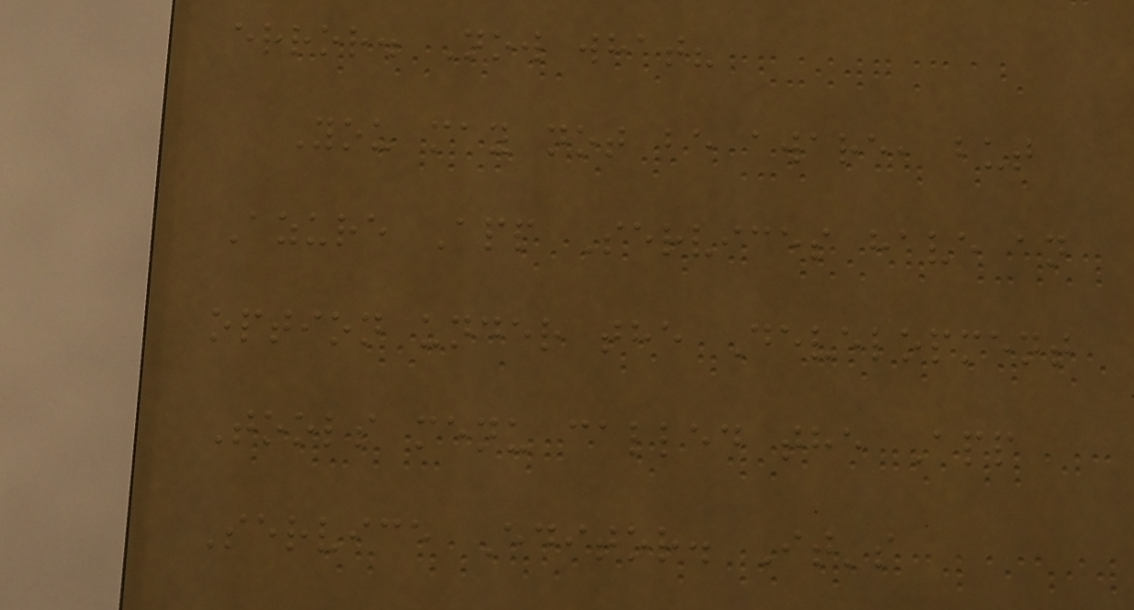error. Now what?
You may not be aware, but
Azure App Services have an
option under the Development
Tools menu called the App
Service Editor. It's
